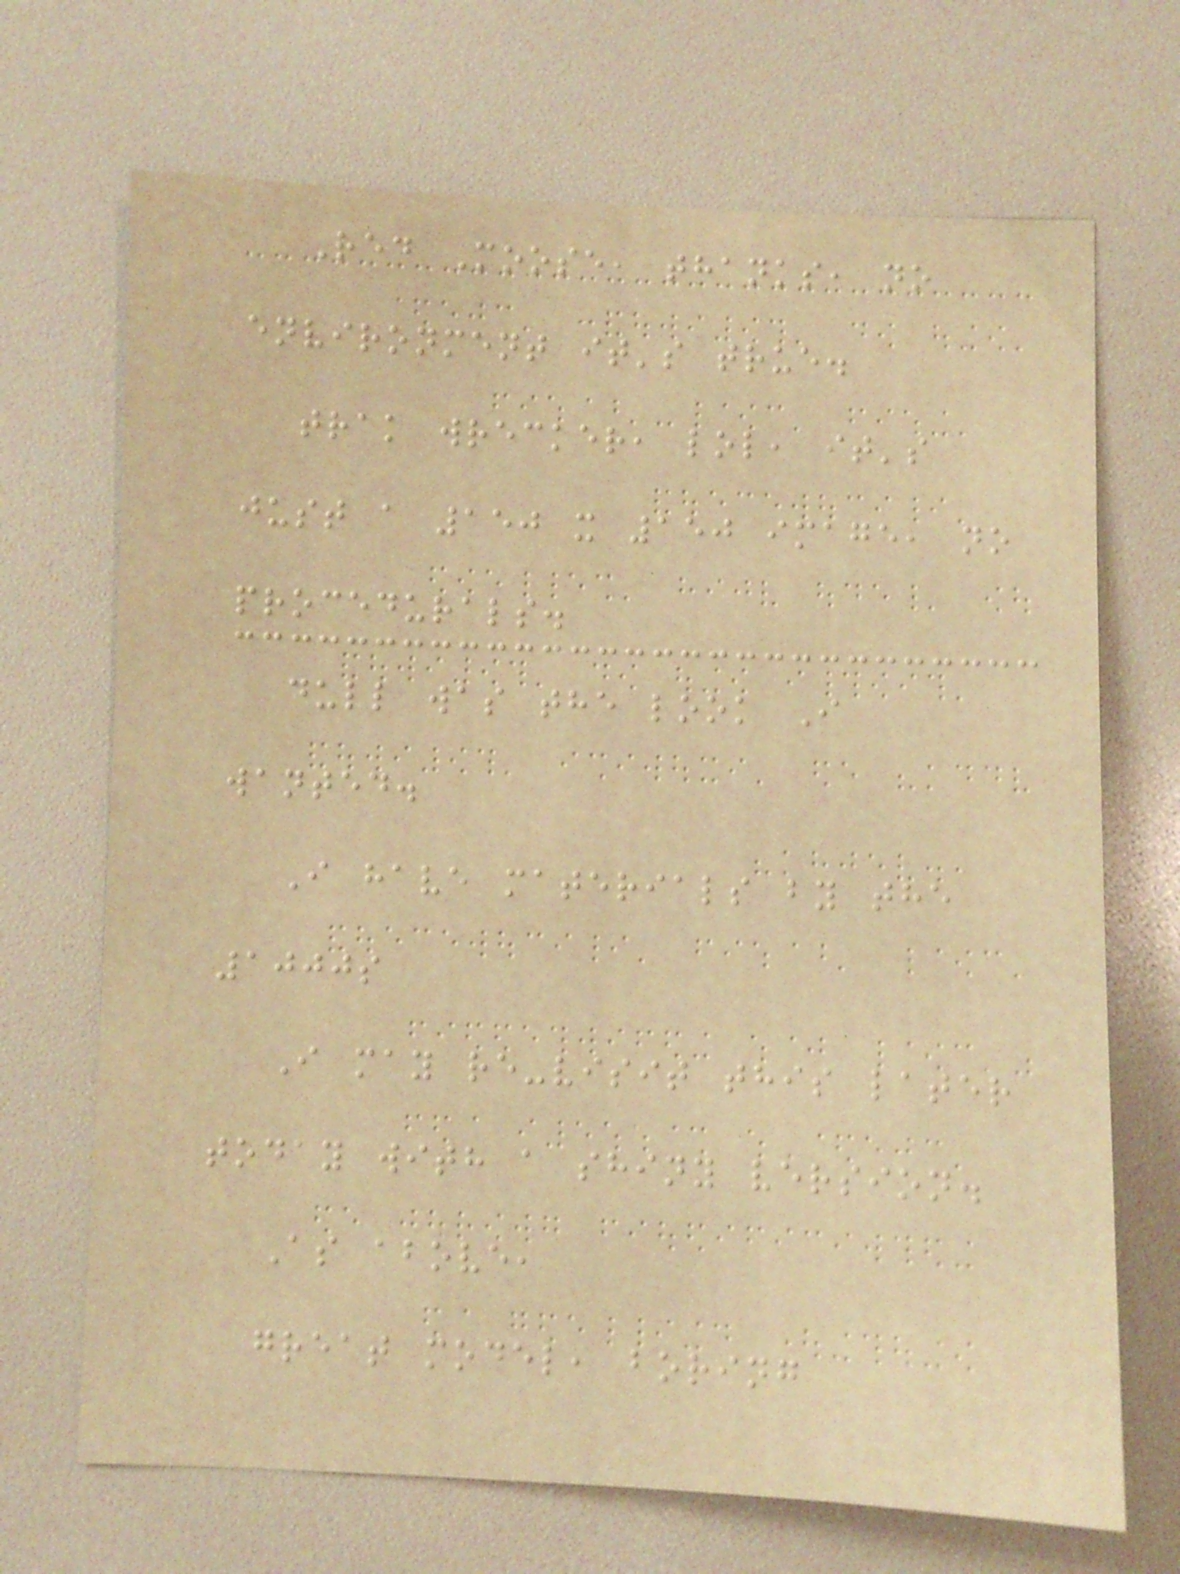Red Moose, thanks, no
environment it's true.
trak wrecker, lol, it's
just a 150 x 150 image, no
procedurals.
dull was the look I
wanted.
I have materials by the
1000s
I may re-visit this later
today with a shiny version.
As above,
great model, boring
